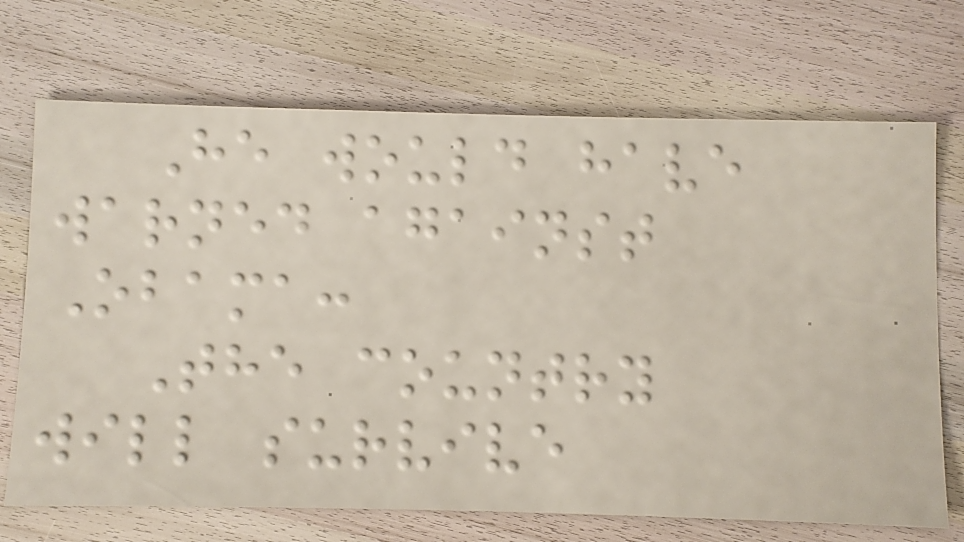He would have
warned against
Obama:
The country
will survive
